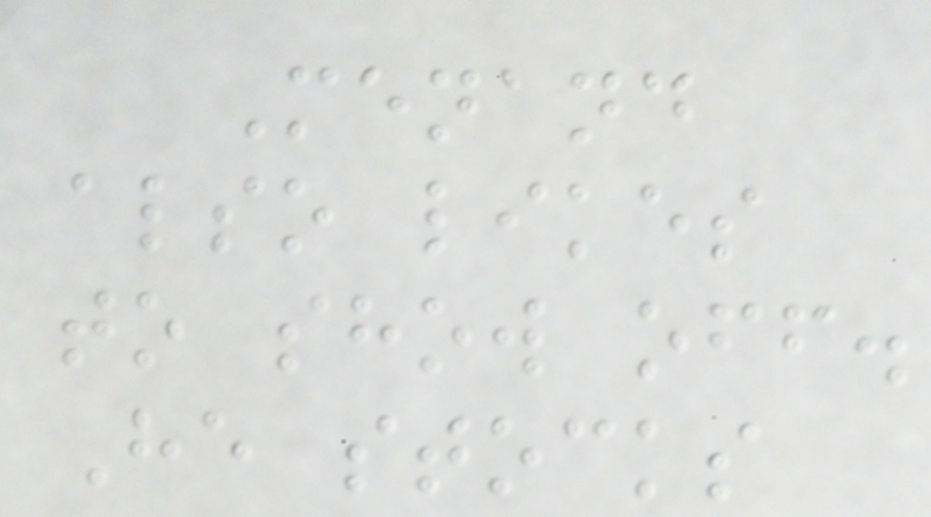Menand
also likes
to show off.
He stocks
